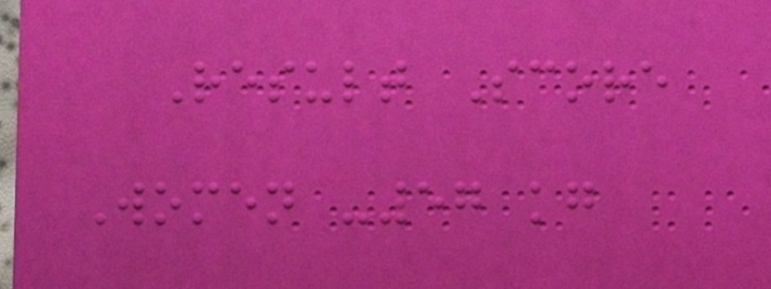Result Score
Women -57 kg
